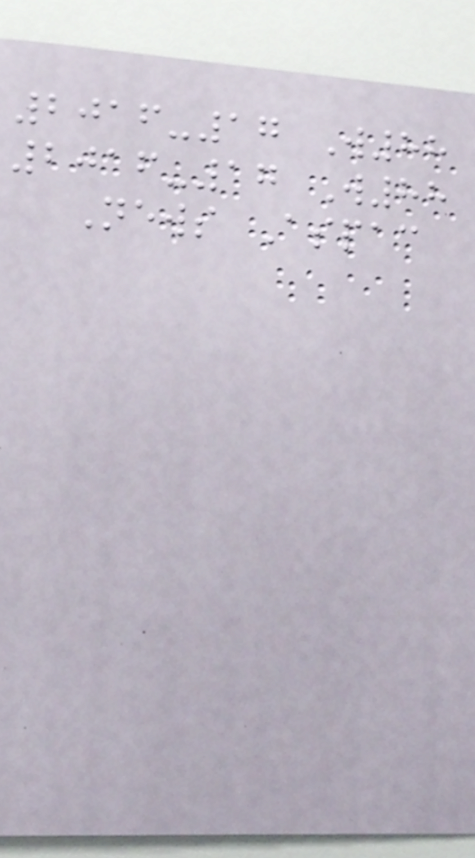2016-17 W88
2016-17 W88
News Aspac
